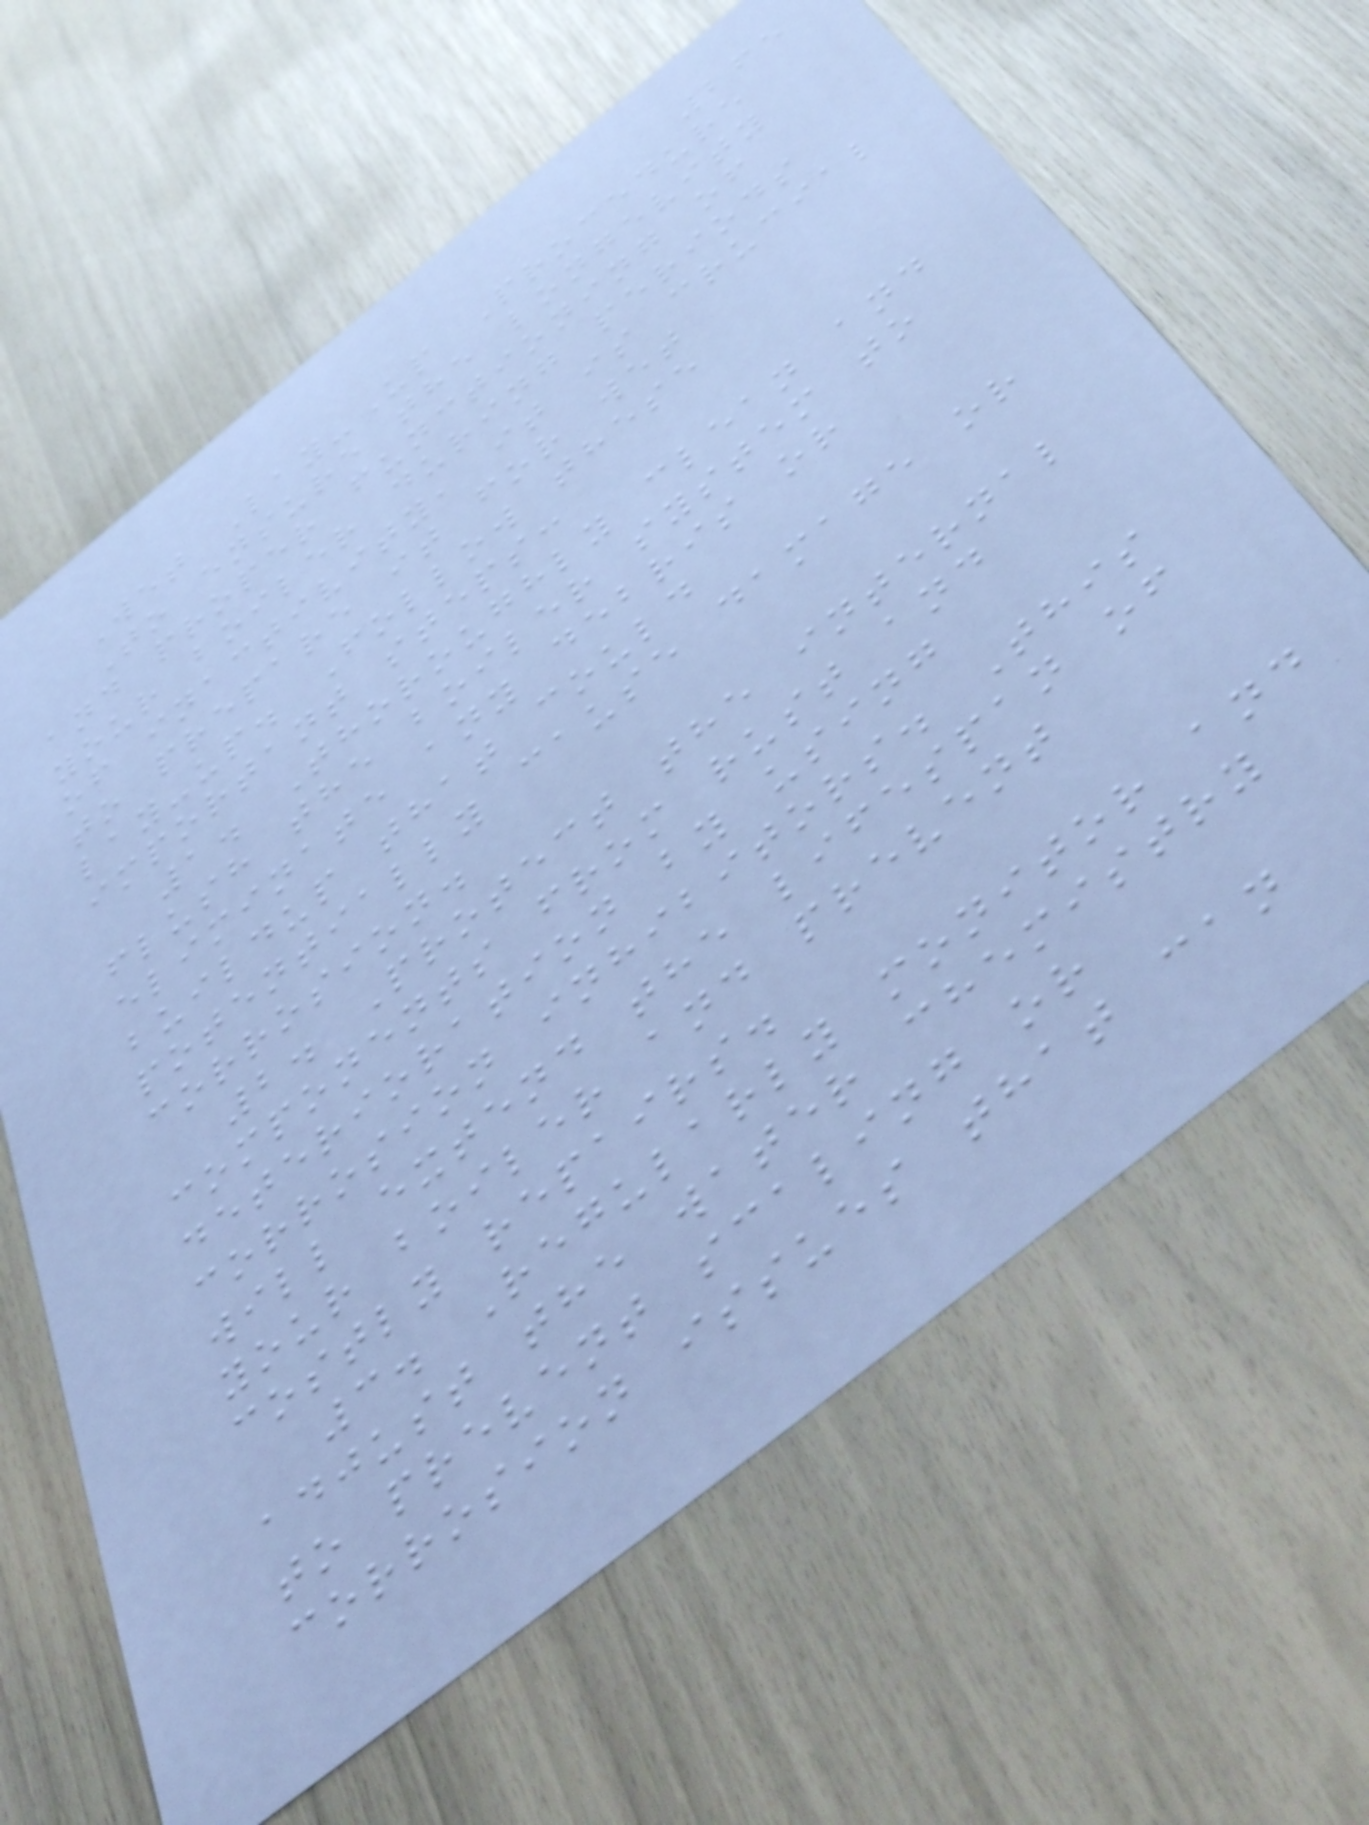265
Wet Lay-Up Procedure
To ensure the longevity
and proper functioning of
your boiler during periods
of inactivity, it is crucial
to prepare it for wet
lay-up. Follow these
important steps:
1. Thoroughly clean and
flush the boiler system to
eliminate any debris or
buildup that could
potentially cause damage or
corrosion.
2. Protect the internal
components from rust and
deterioration by using
corrosion inhibitors. This
will extend the lifespan of
your boiler and prevent
costly repairs.
3. Regularly monitor and
adjust the water chemistry
to prevent scaling or
corrosion issues that can
